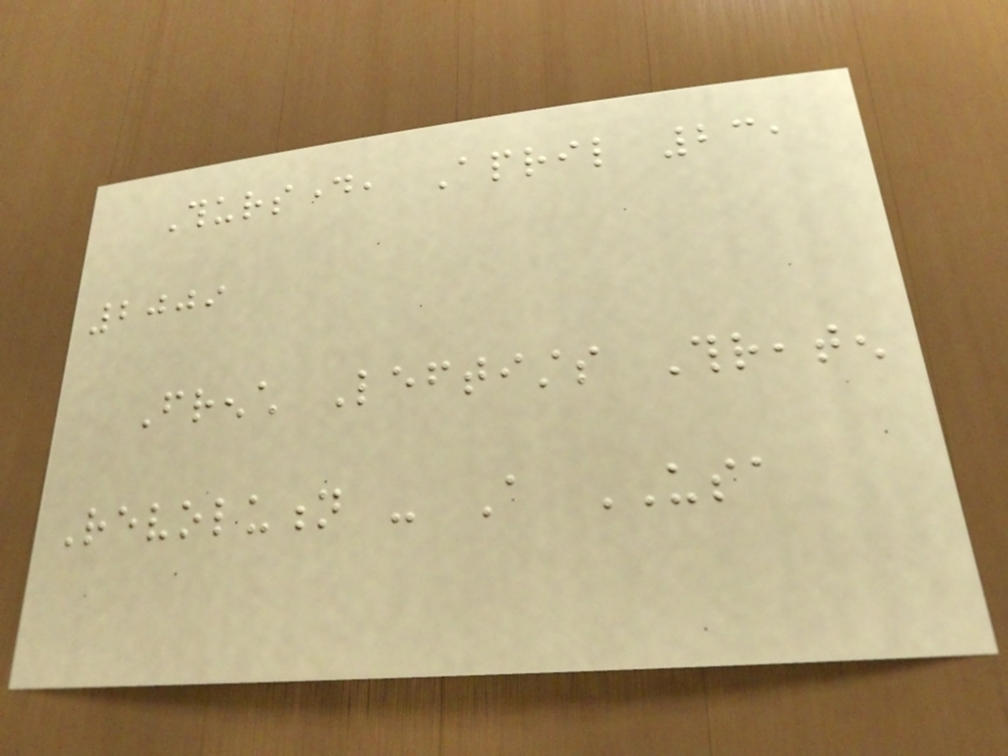Thursday, April 23,
2009
French Leftists Threaten
Revolution - A USA
